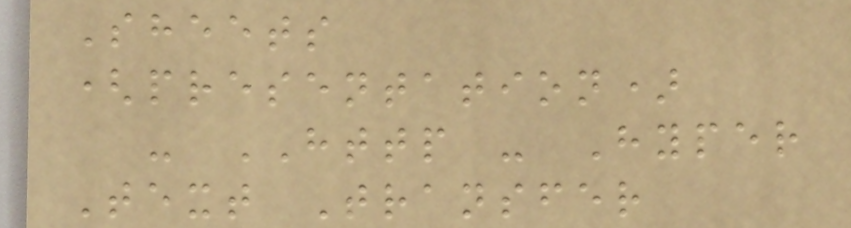Sheets
(presentation)
- HTTP - Hyper
Text Transfer
